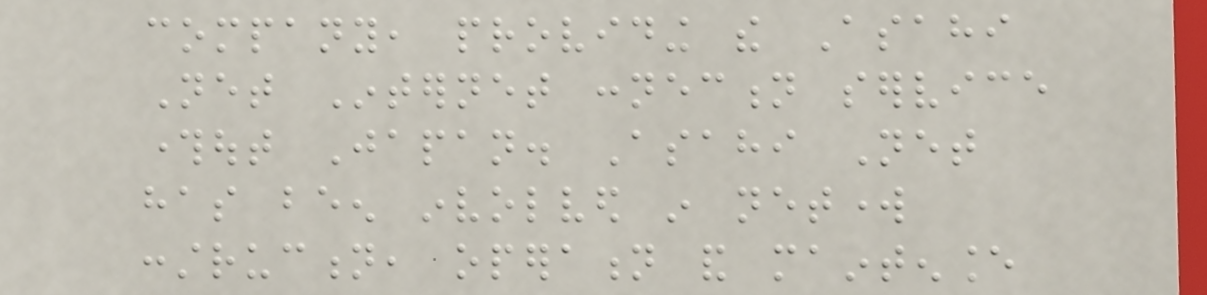company, providing the Asahi
Net Internet connection service
throughout Japan. Asahi Net
has been involved in network
construction, operation and maintenance
